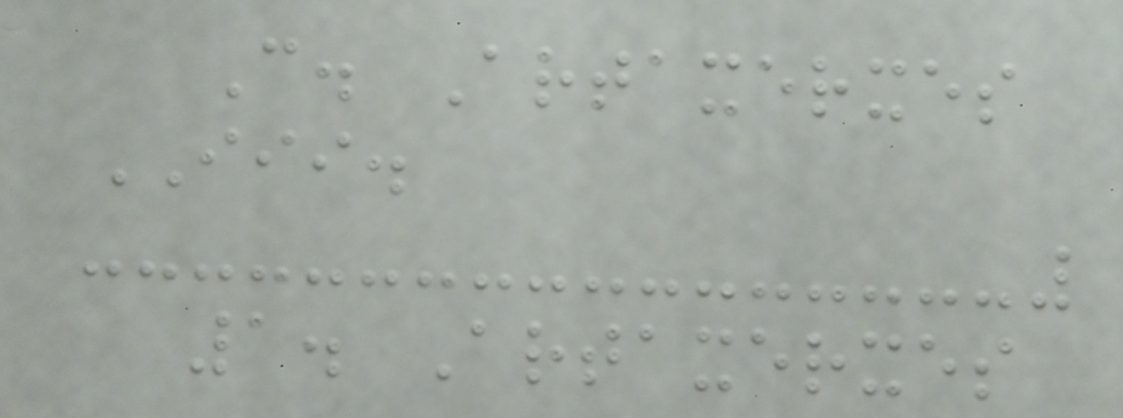C. Artaxerxes
III.
1. Artaxerxes
